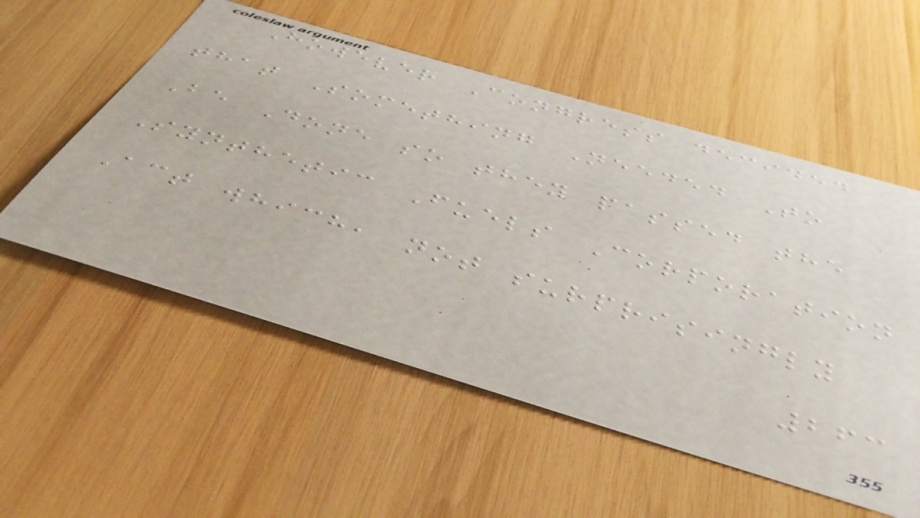However Congress decided
that Something Needed To
Be Done so they passed the
Synthetic Fuels Corporation
Act which, not surprisingly
263
